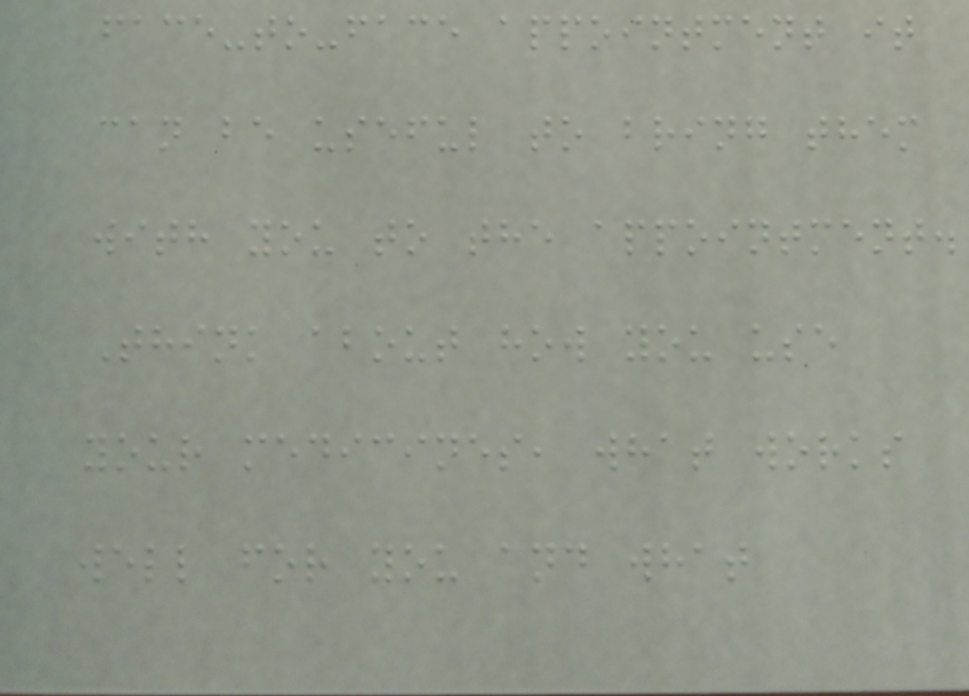face-to-face appointment it
can be useful to bring them
with you to the appointment.
Think about how you use
your medicines, what works
well for you and what
